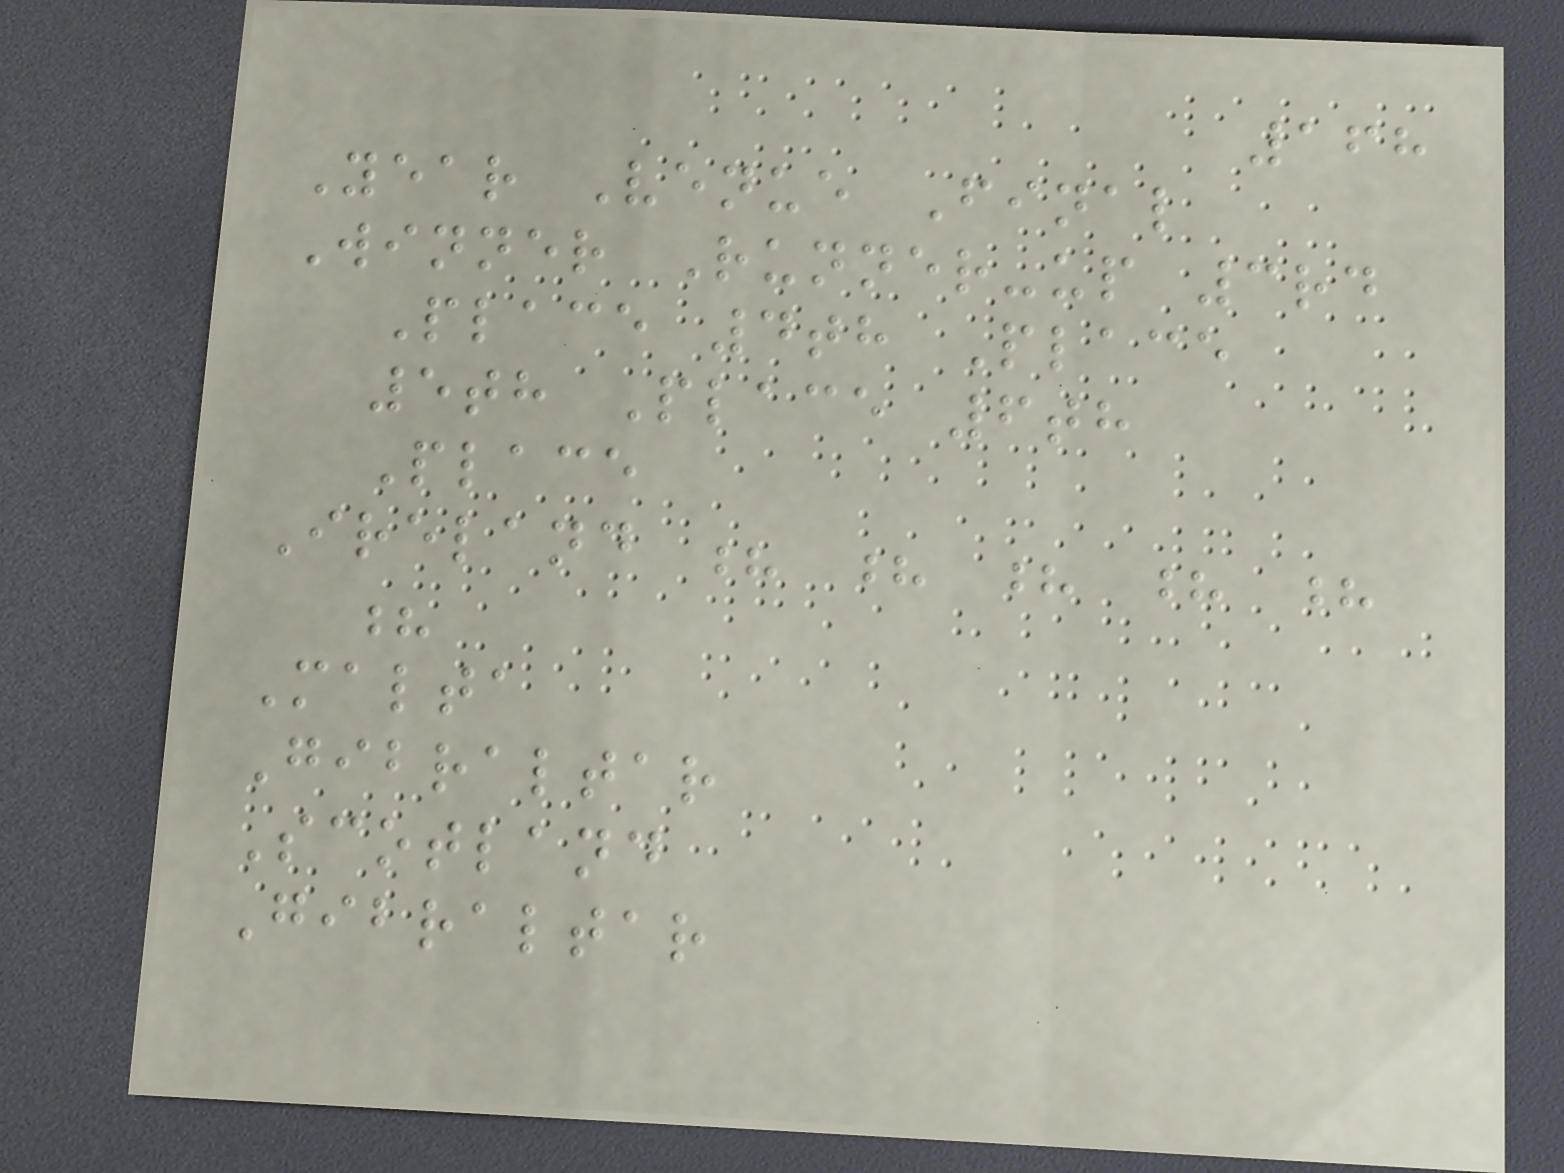168
Year Venue Final
Winner Runner-up 3rd
Place 4th Place
5th Place 6th
Place
Ireland ? ? ? ? ?
?
Malta
Gibraltar
Scotland
Gibraltar
